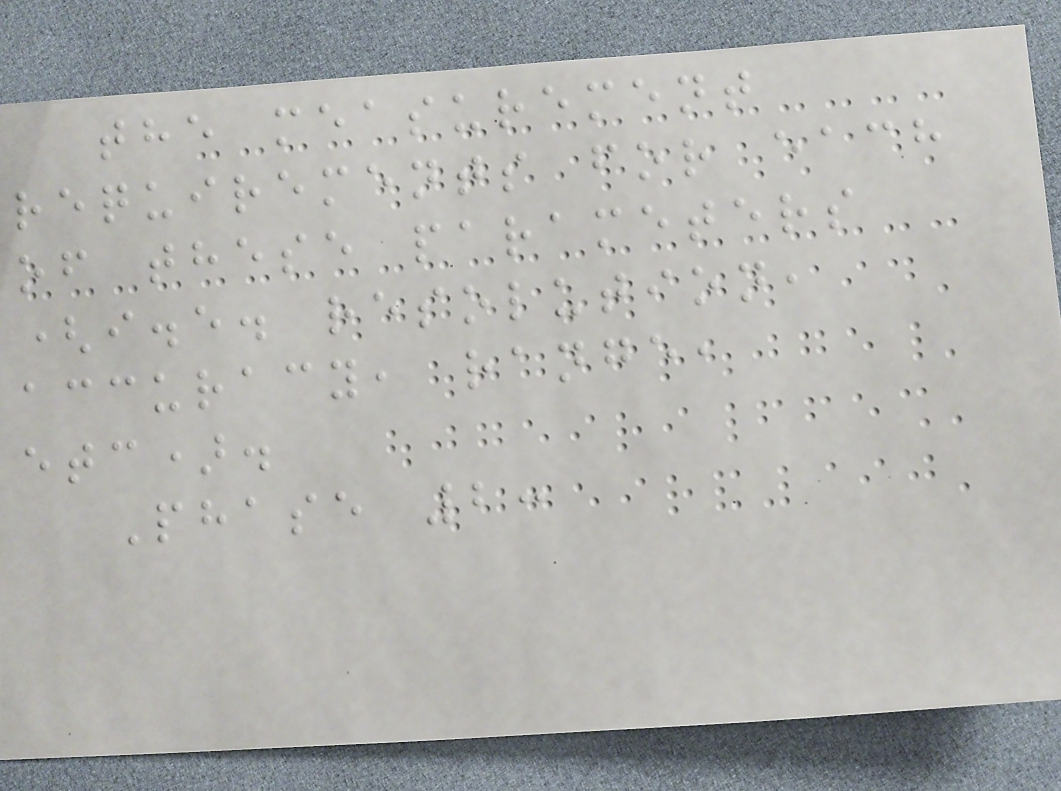the measurement
requirements for each
of these parameters
(i.e. resolution,
accuracy, range,
etc).
Phase 2:
